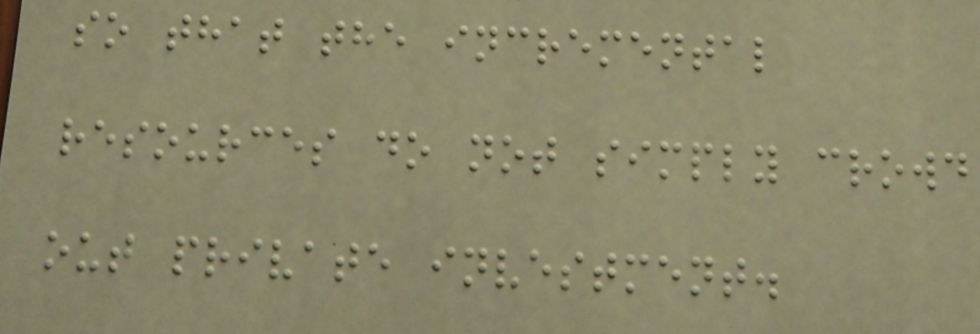so that the incremental
resources do not simply crowd
out private investment.
